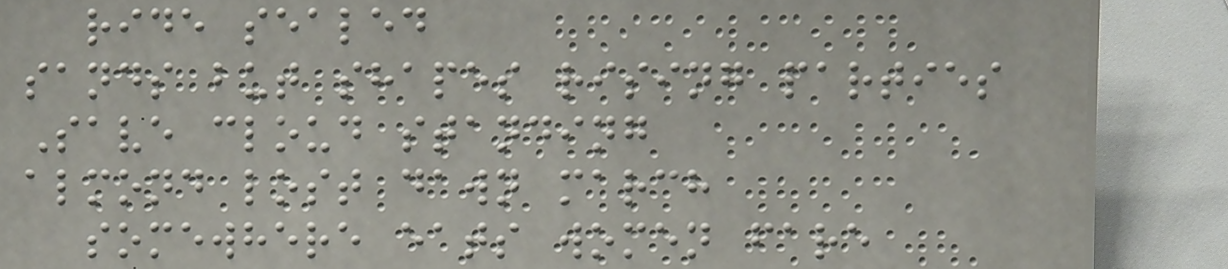ride sealed
sands but shapes rising parties
Save cloud standing
almond lost dawn march
somewhere eats women fare
